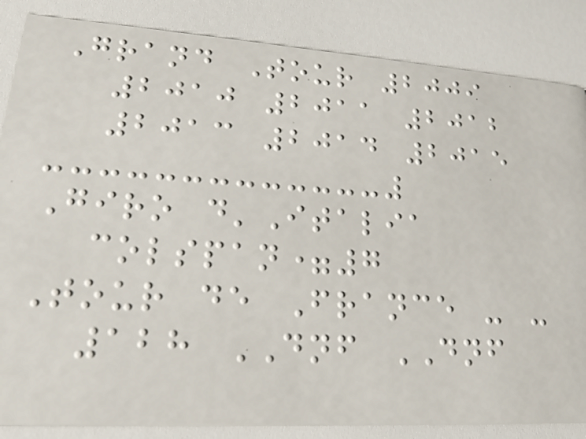Grand Tour 2009
2010 2011 2012
2013 2014 2015
Giro d'Italia
colspan=7
Tour de France - -
128 DNF DNF
